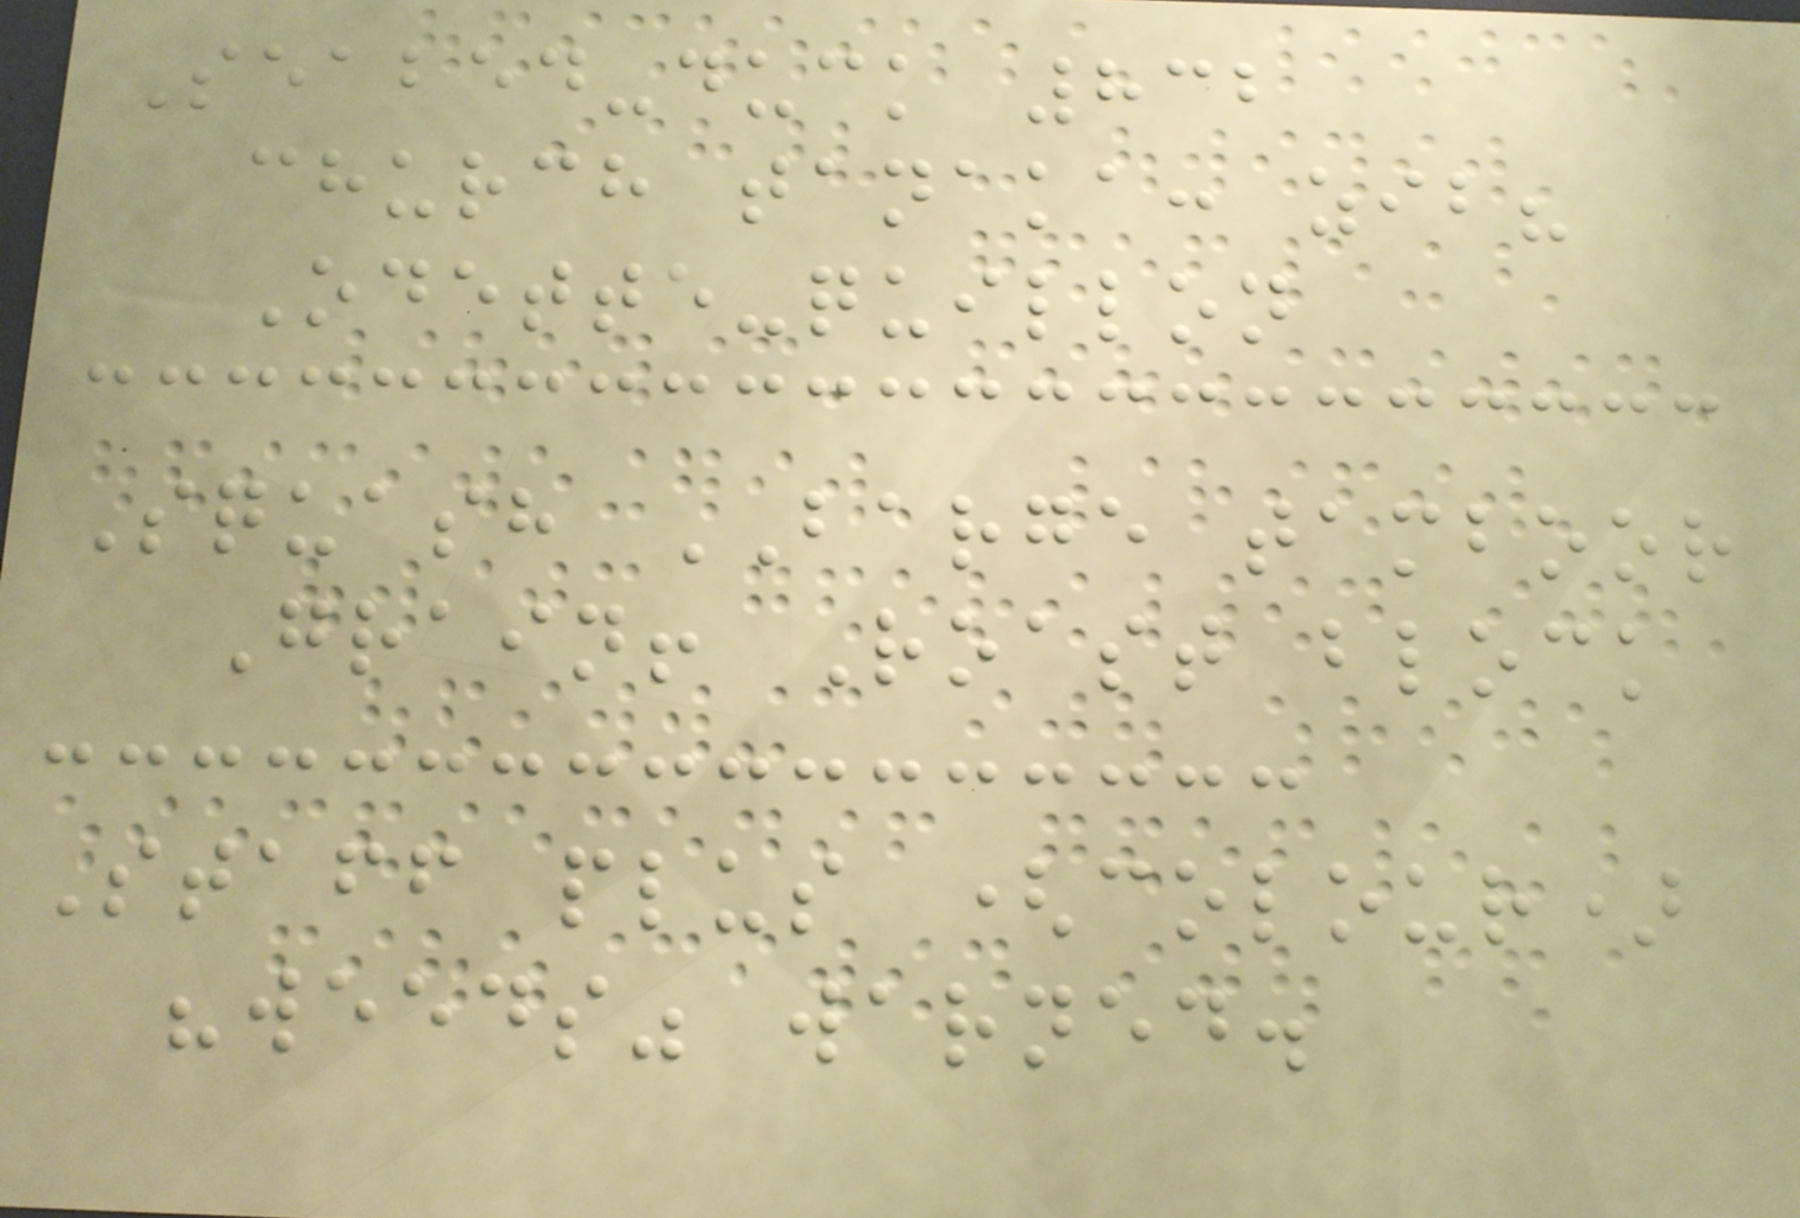Seabed-duck 832
church tanaka: zib?
Odette-quillon
Squash BARGE tamboor
Grain! Roast block
Staff plus (colour)
"weeds" warned.
